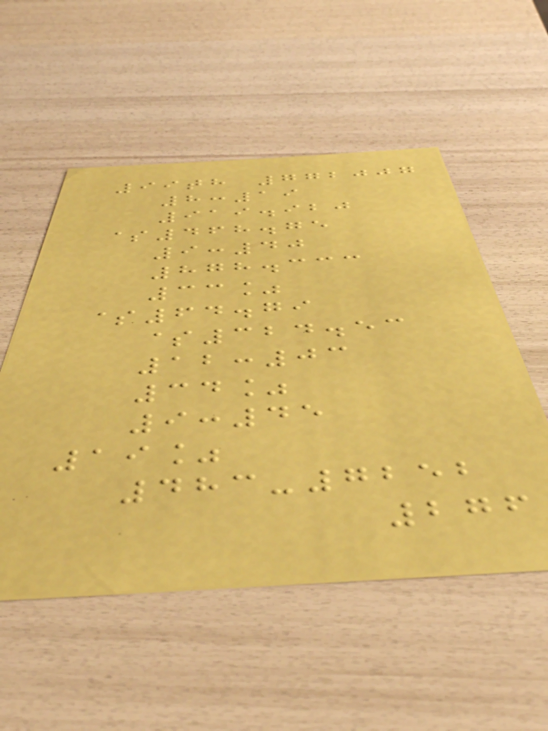99th 772007
8:19
919.920
$468.75
9:40
878.333
33%
$64.79
$324.53
12:03
34%
9:45
19%
483-7252
276
